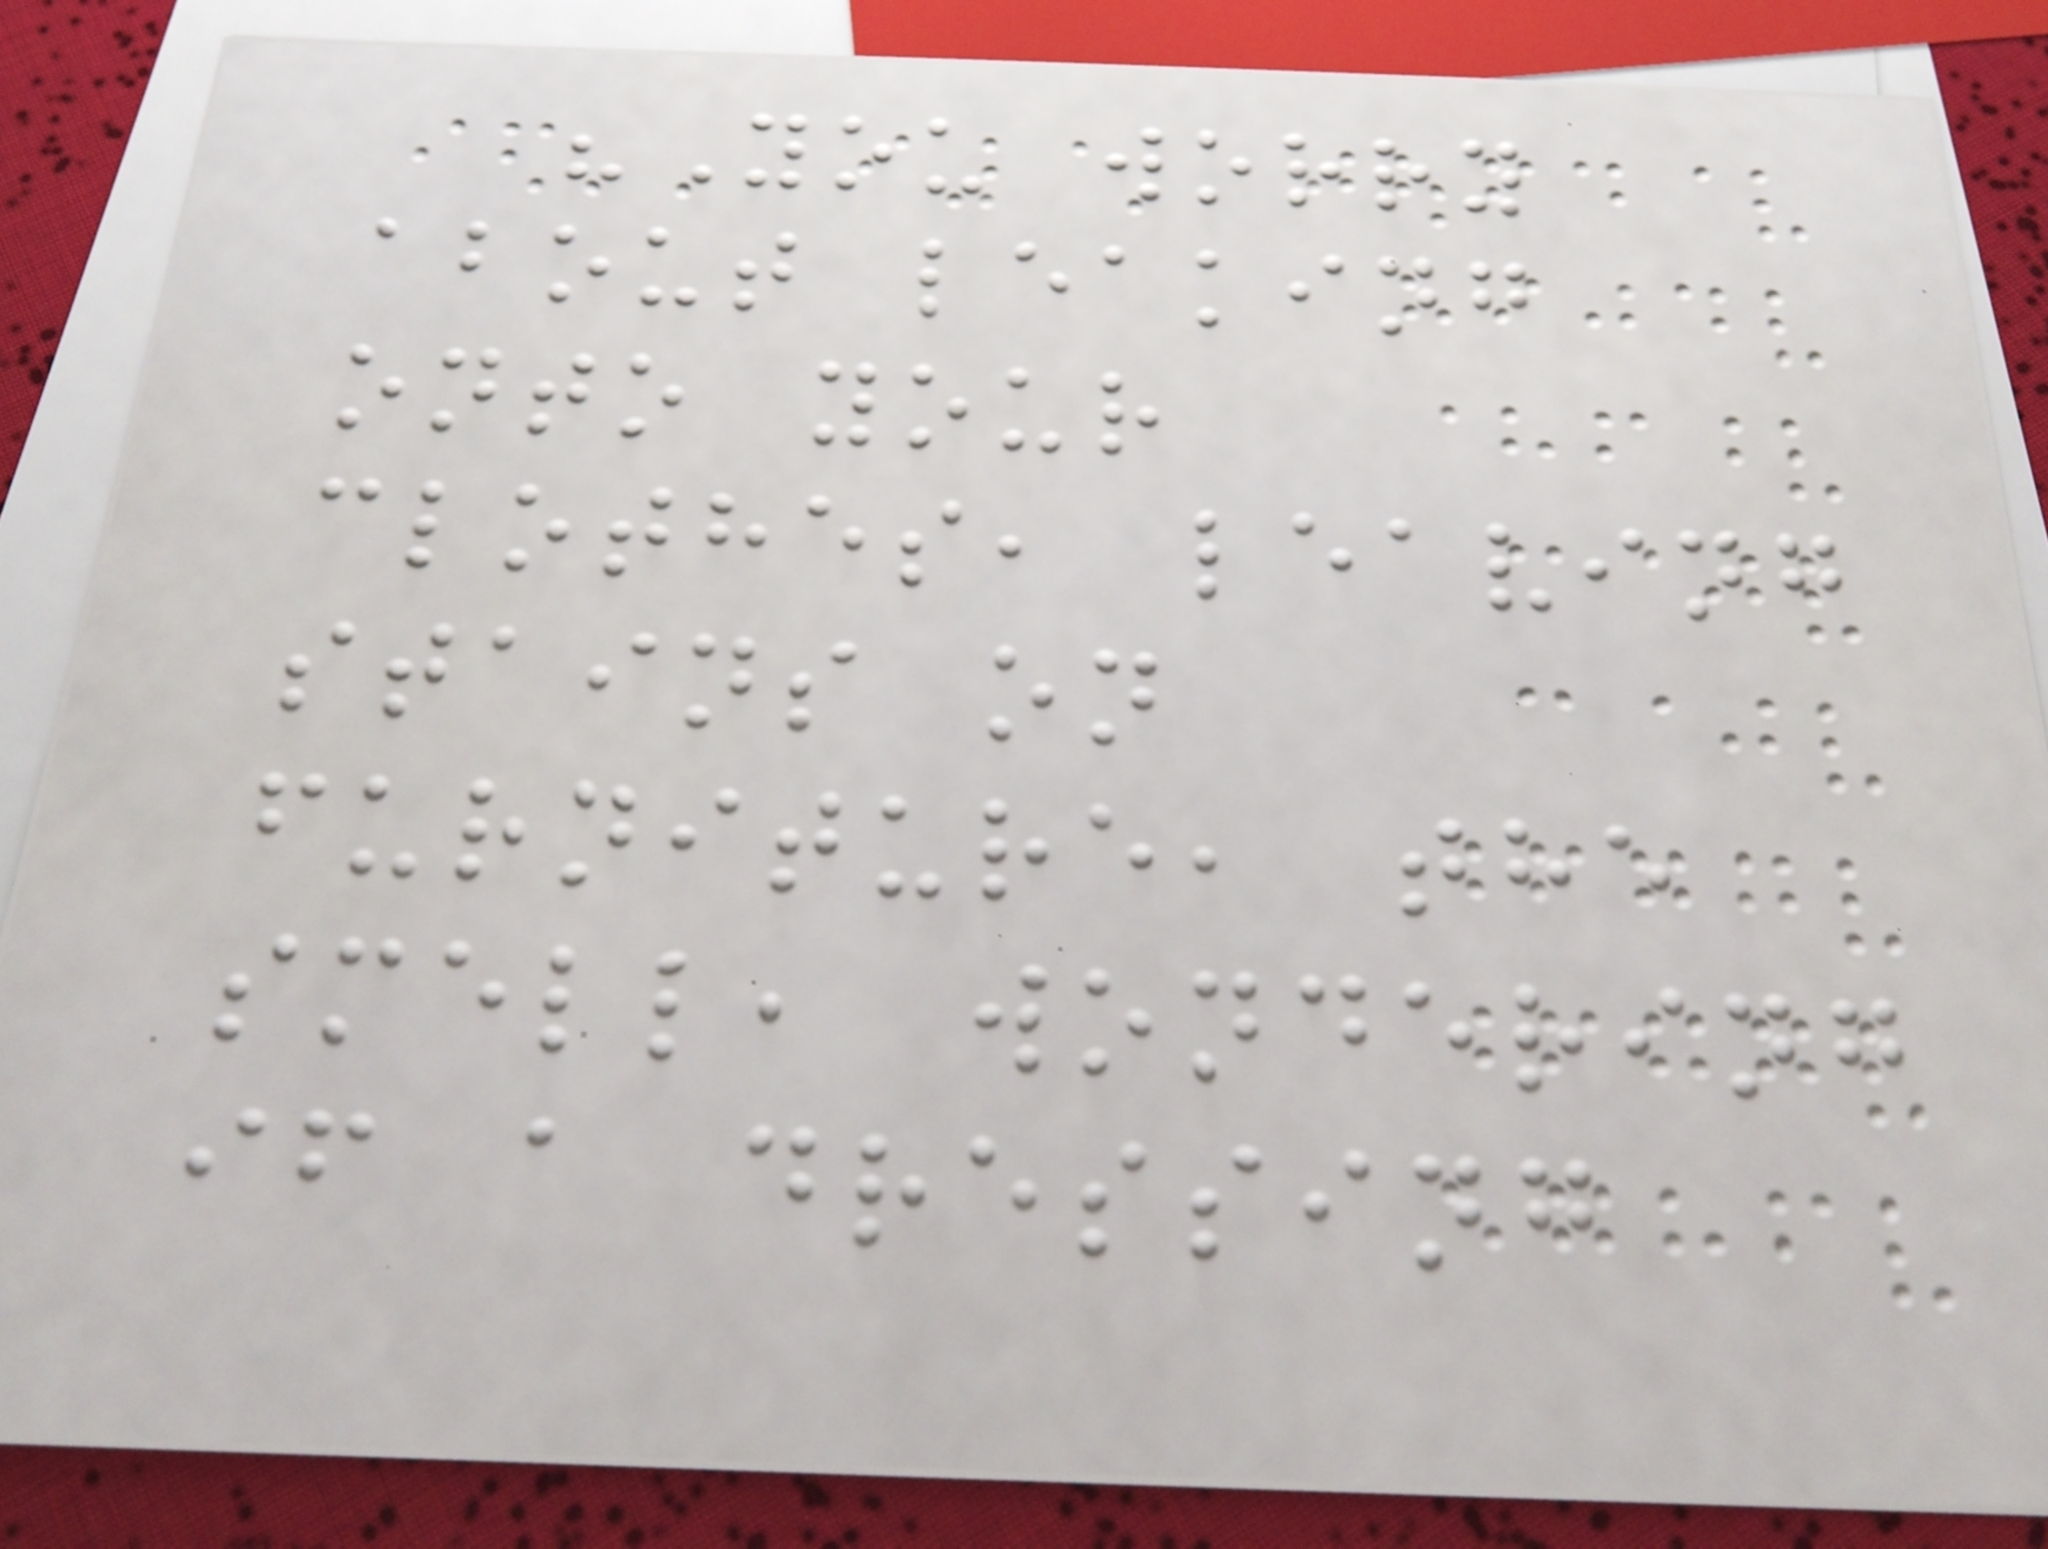"You worry
about leaking
onto your
clothes, leaving
stains on
furniture, the
smell, wondering
if a dressing
